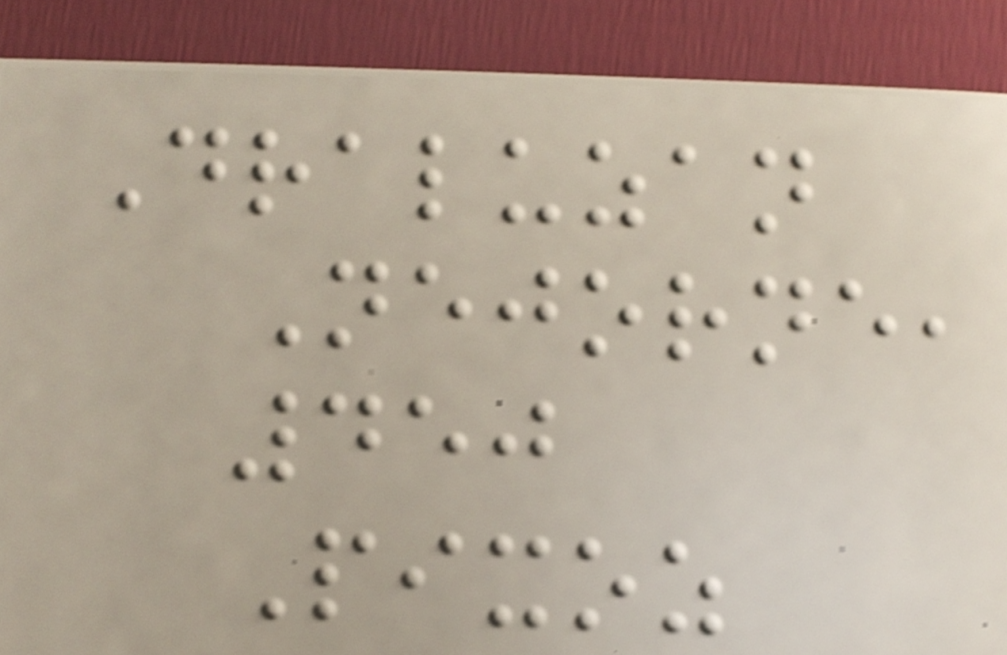Draluzan
Nejorne,
450
Pixoz
